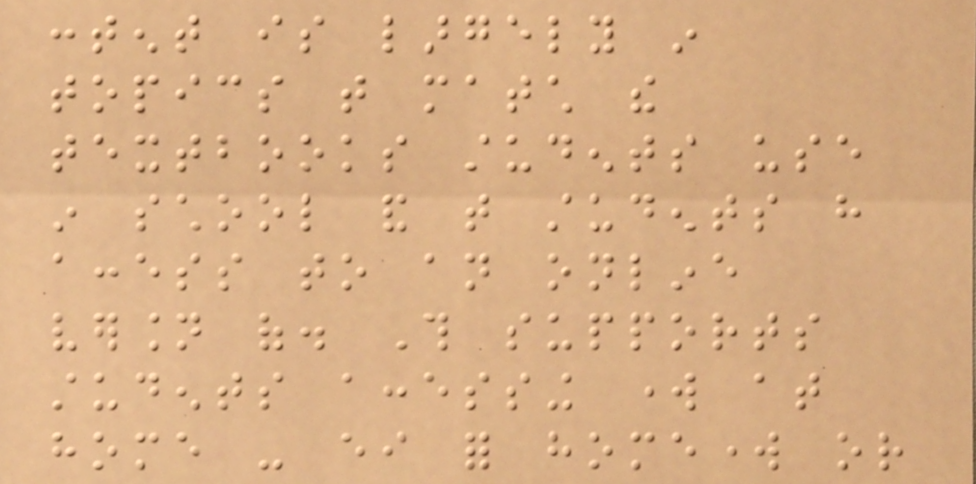content is largely in
topics that match the
textbooks students use
in school and that students have
access to an online
version of. This supports
students accessing work at
home - either for homework or
